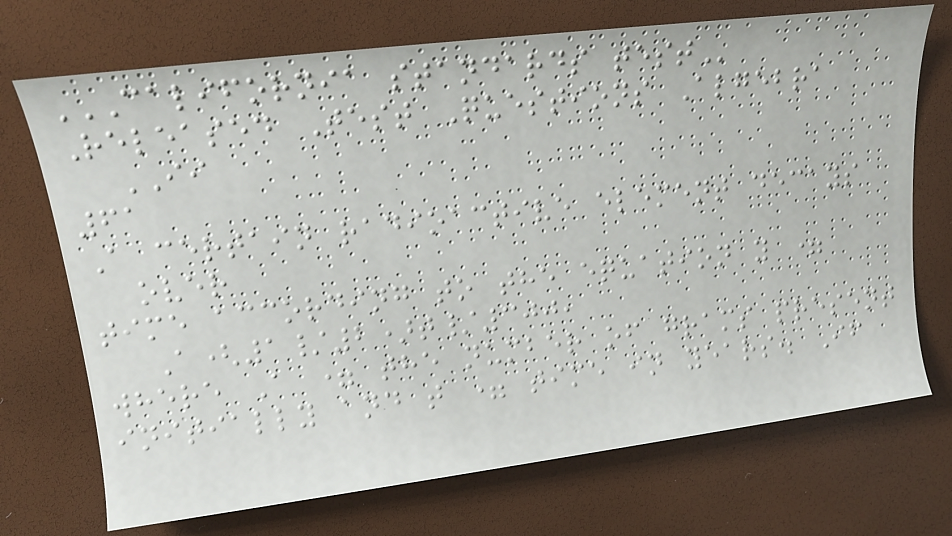CALIFORNIA STANDARDS TEST
Released Test Questions Algebra
II
61
A certain radioactive element decays
over
time according to the equation y =
A(1/2)t/300,
where A = the number of grams present
initially and t = time in years. If
